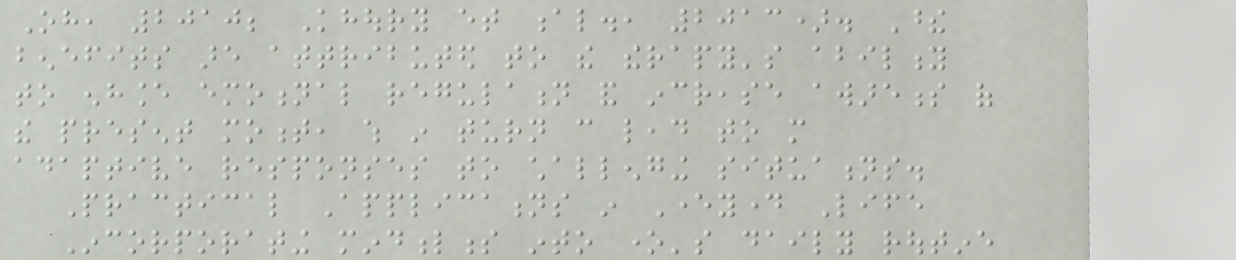Oh, 2010; Khoury et al., 2013). These
benefits are attributed to the therapy's ability
to enhance emotional regulation and increase awareness of
the present moment, which in turn can lead to more
adaptive responses to challenging situations.
Practical Applications in Everyday Life
Incorporating mindfulness into one's daily routine
